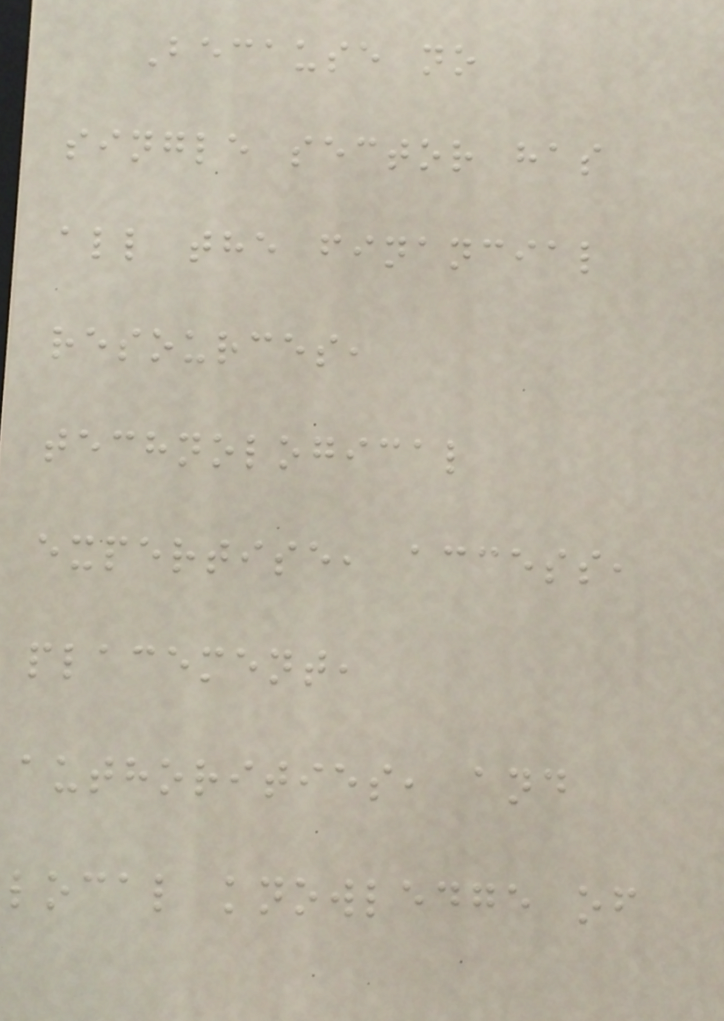Because no
single sector has
all the financial
resources,
technological
expertise, access,
placement,
authorities, and
local knowledge of
